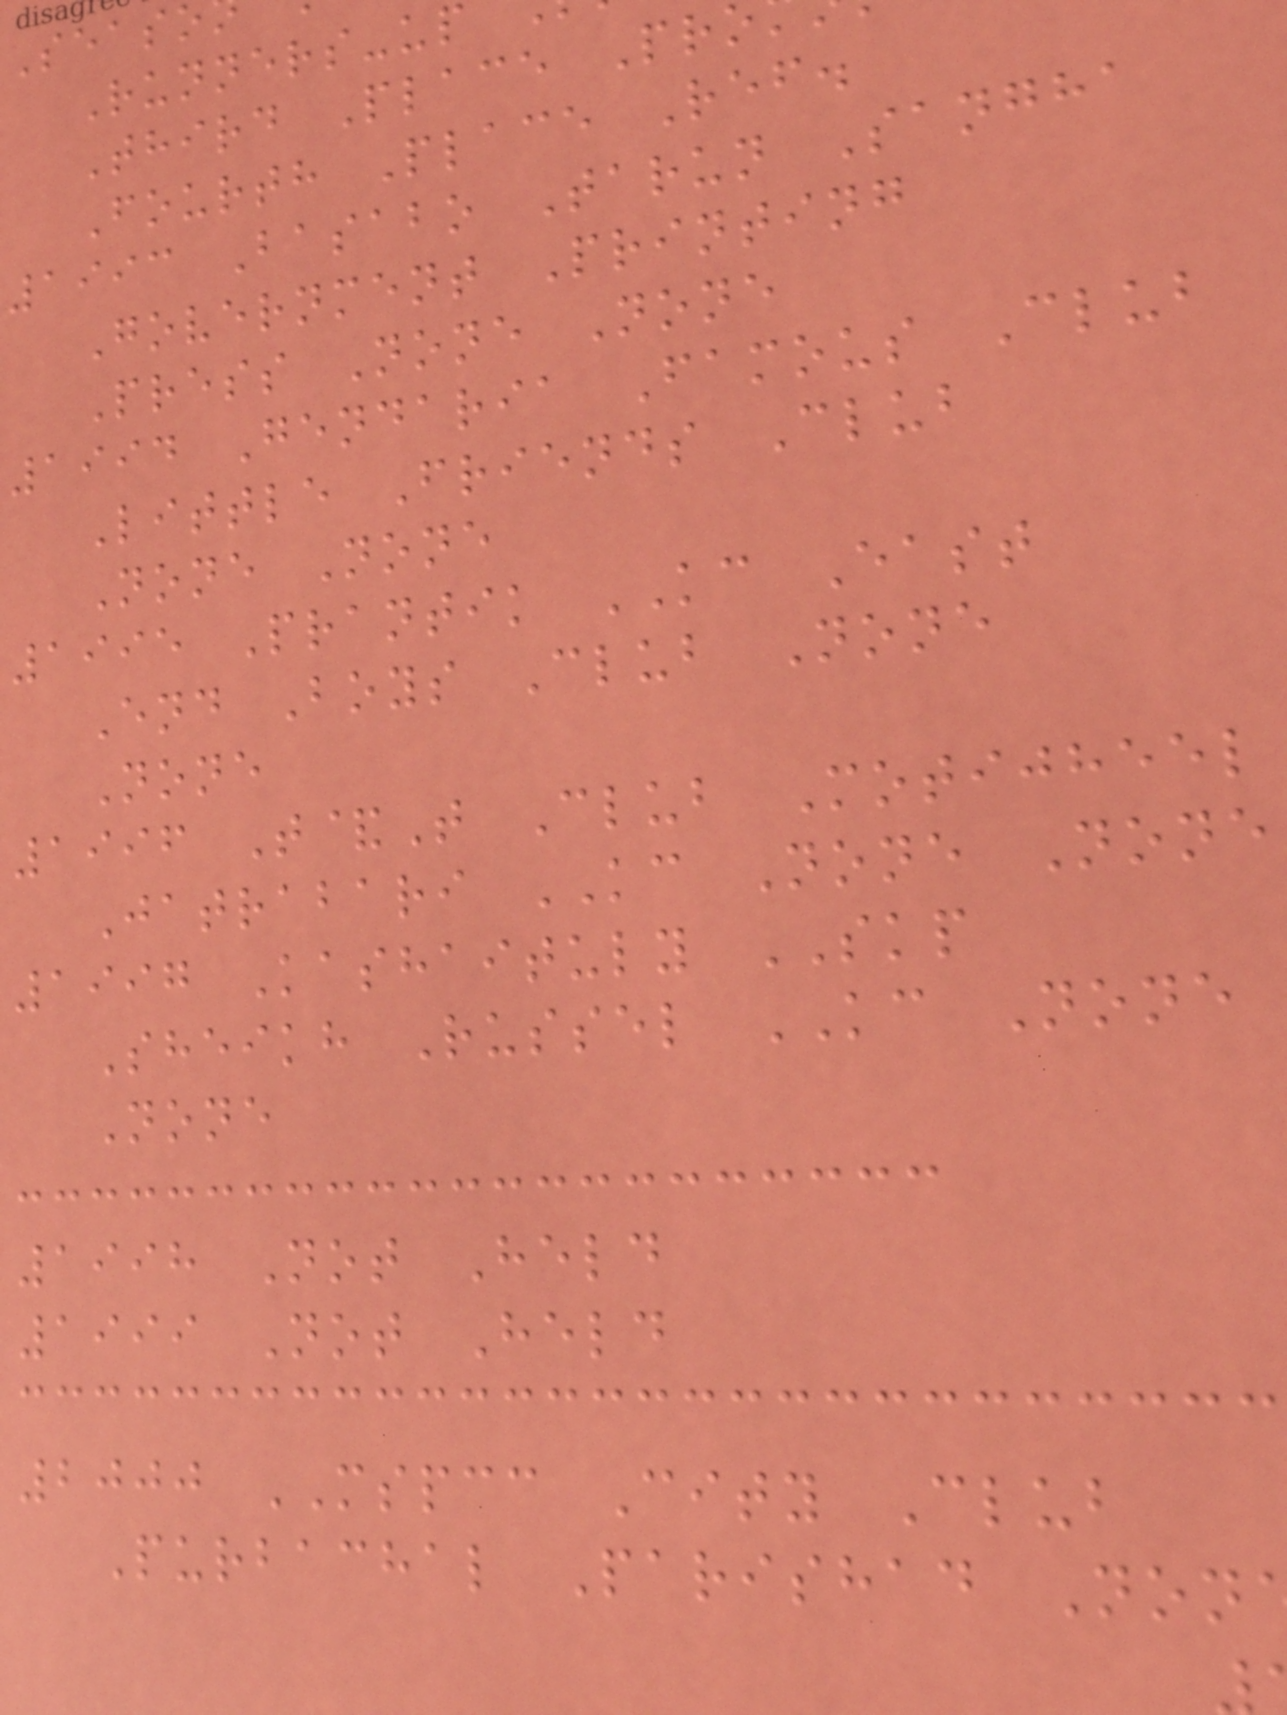Runners-up
Third Place Pr
Fourth Place Ref.
1993 Basabo Tarun Sangha
Government Printing
Press None None
1994 Gendaria Famous Club
Little Friends Club
None None
1995 Prantik KC East
End Boys Club None
None
1996 T&T Club Motijheel
Jatrabari KC None None
1997 Kashaituly SKP
Sheikh Russel KC None
None
1998 Not Held
1999 Not Held
2000 MSPCC City Club
Purbachal Parishad Non
